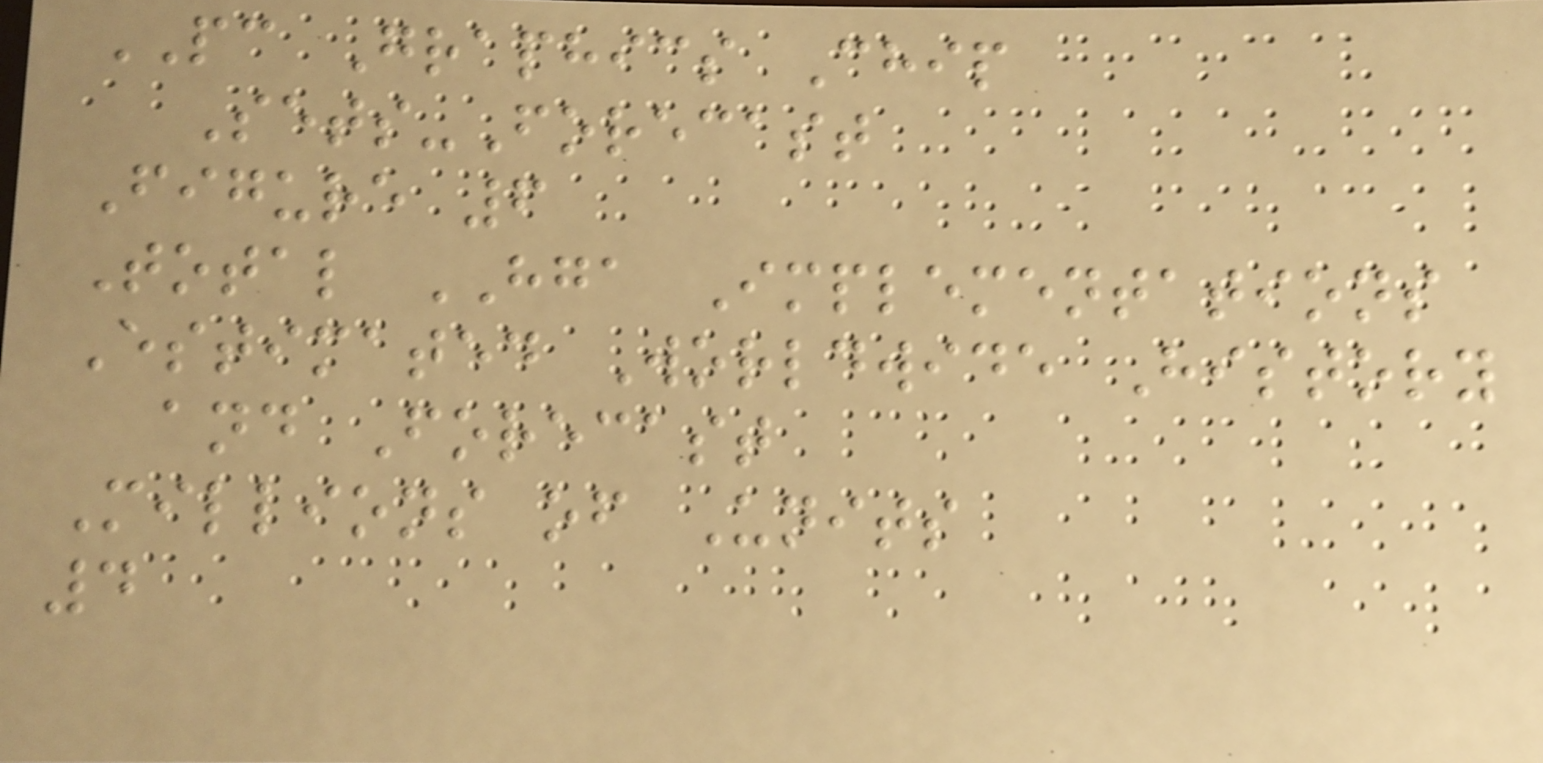PC Graphics Chip
Sets-Forecast
Figure 6
Total HGA Implementations
Estimated Worldwide History
and Forecast
Millions of Units
4
